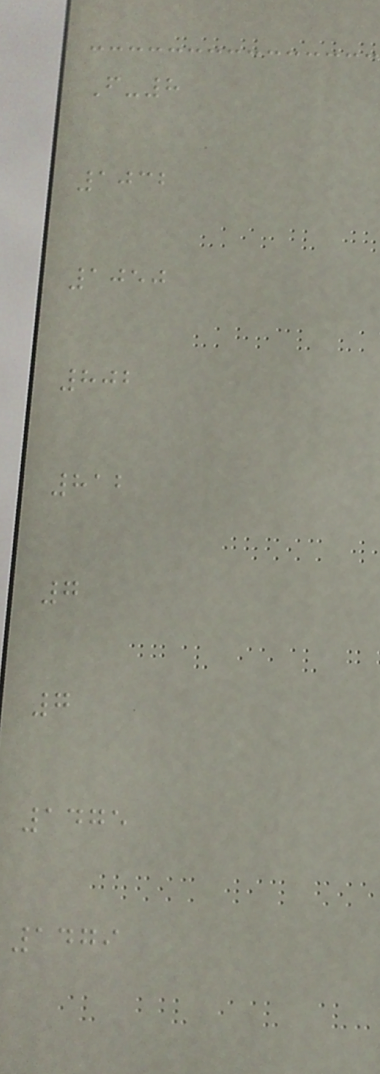F-8
1032
1050
802
812
7
7
1475
1479
